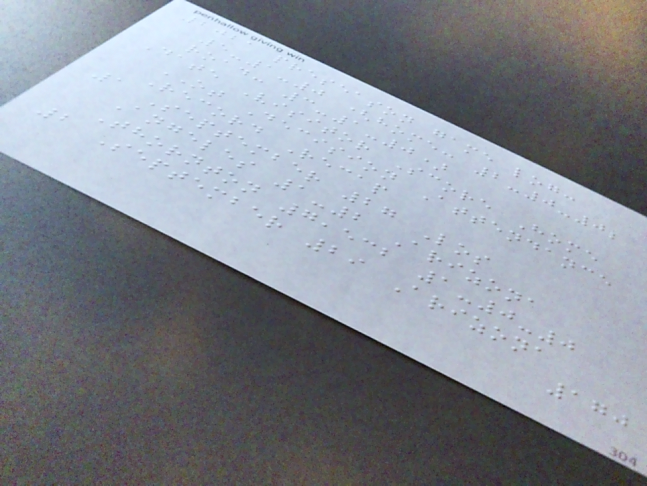2021 preseason game log:
5-1-0 (home: 2-0-0;
road: 3-1-0)
Date Visitor Score Home
OT Decision Attendance
Record Recap
1 September 27 Los
Angeles 1-2 Arizona
Thornton 7,532 1-0-0
2 September 29 Arizona
170
